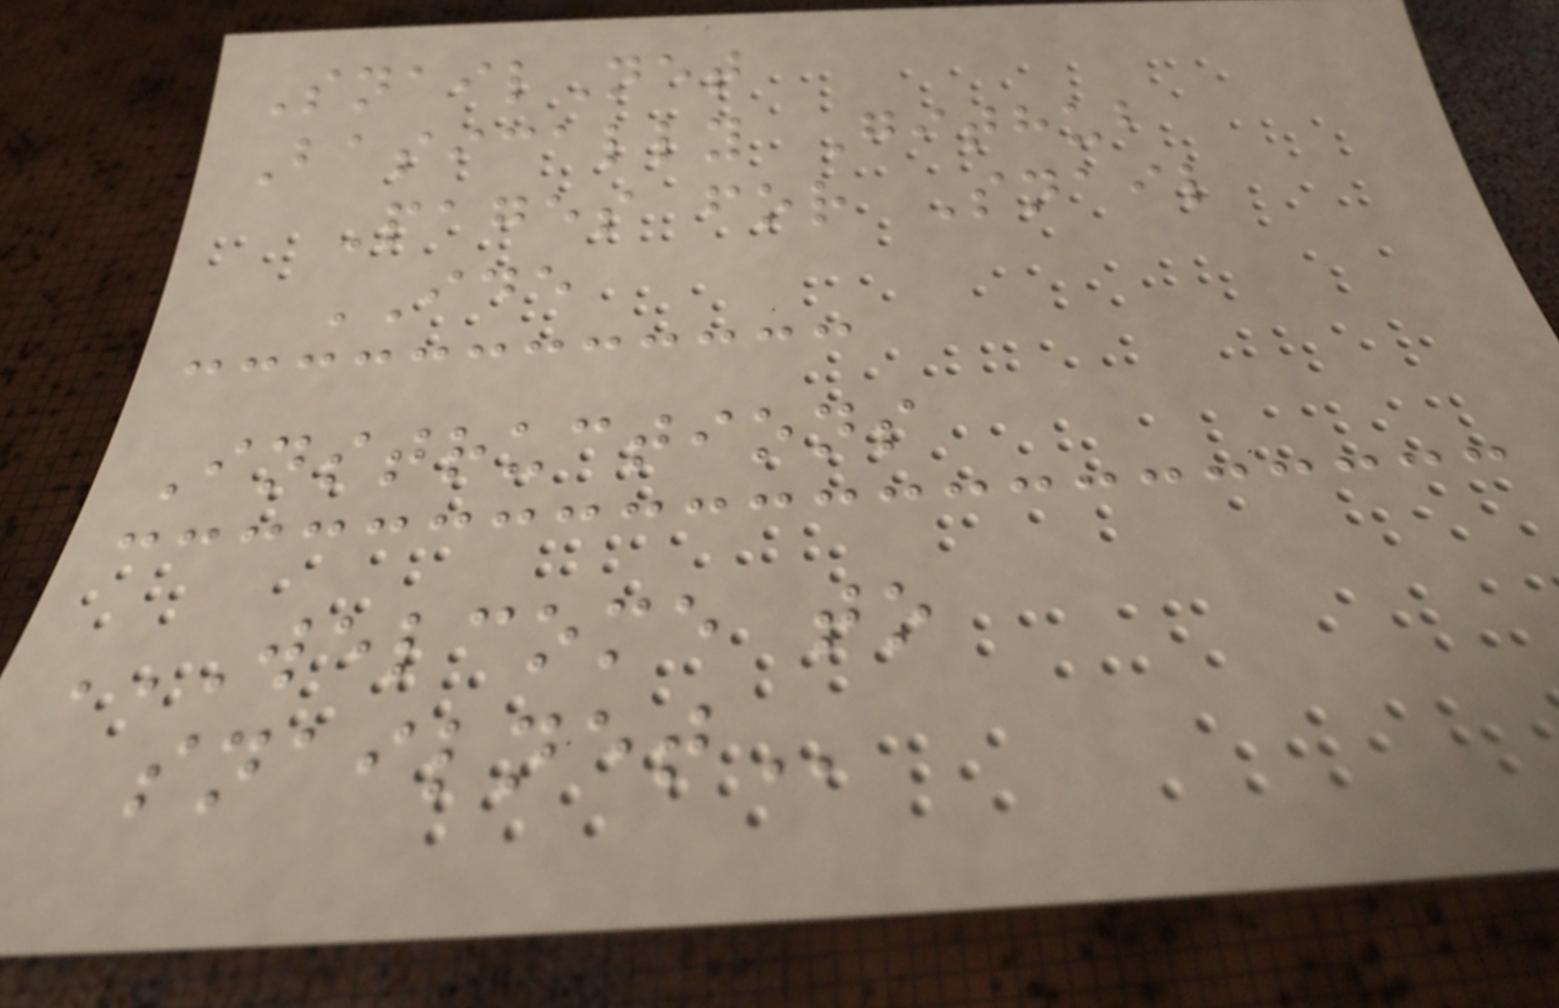SnailNet
Basically Github
Pages for Snail
IDE
Instructions
WELCOME TO
SNAILNET
